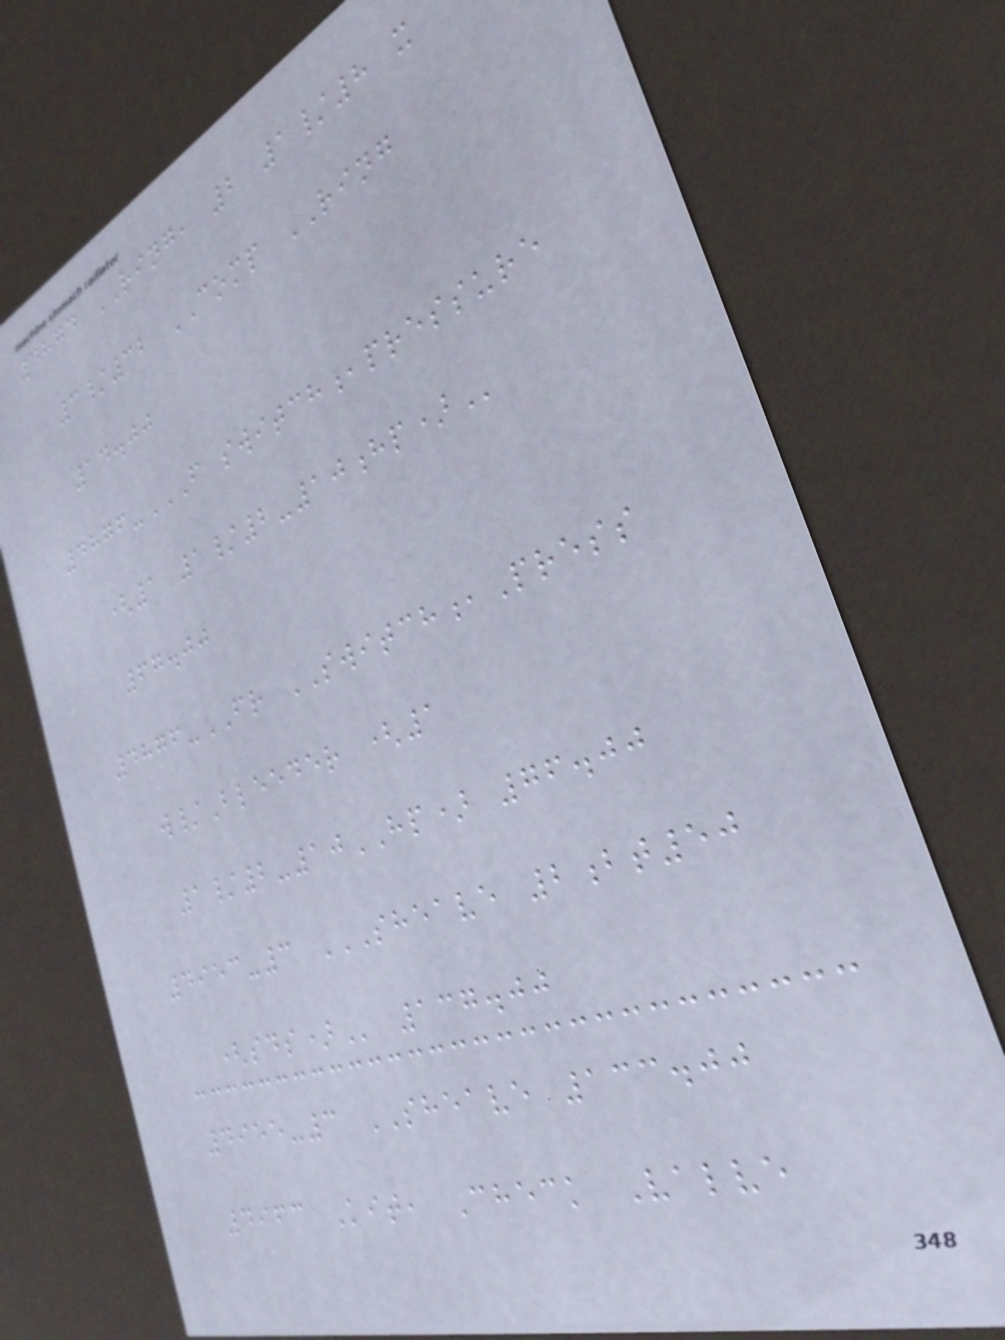4874 RING, 2 1/8 x
3/32 COMP RING
14.00
4876-F SWITCH,PRESSURE
(1 1/2-10HP)
67.00
4876-FR SWITCH,Press
w/Bleeder (1
1/2-10HP) 76.00
4953-3 SHEAVE 2BT50
(SDS) 137.00
4955-3 SHEAVE 133.00
4963 Kit, Check Valve
